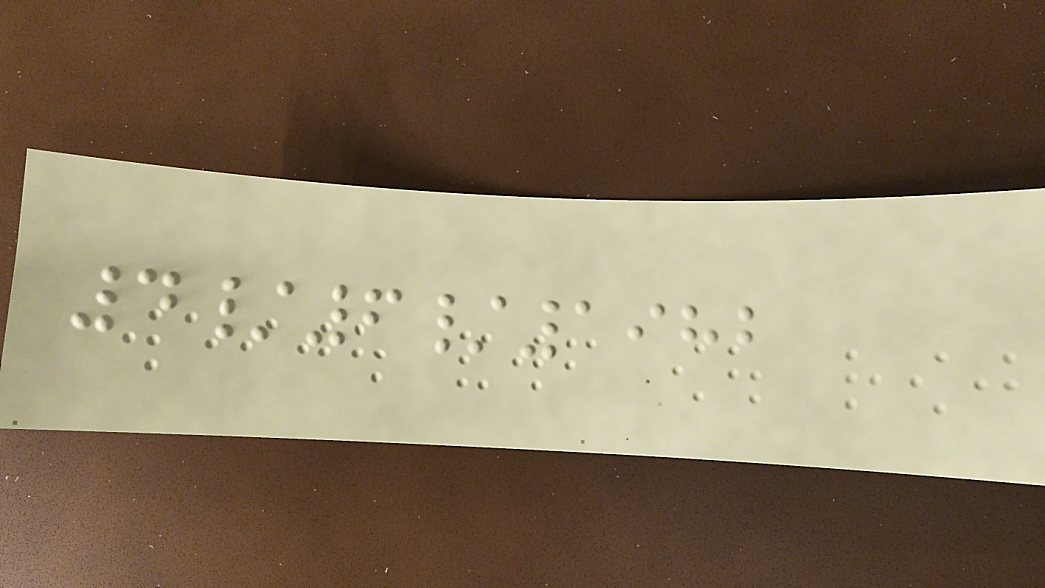4/6/1982
